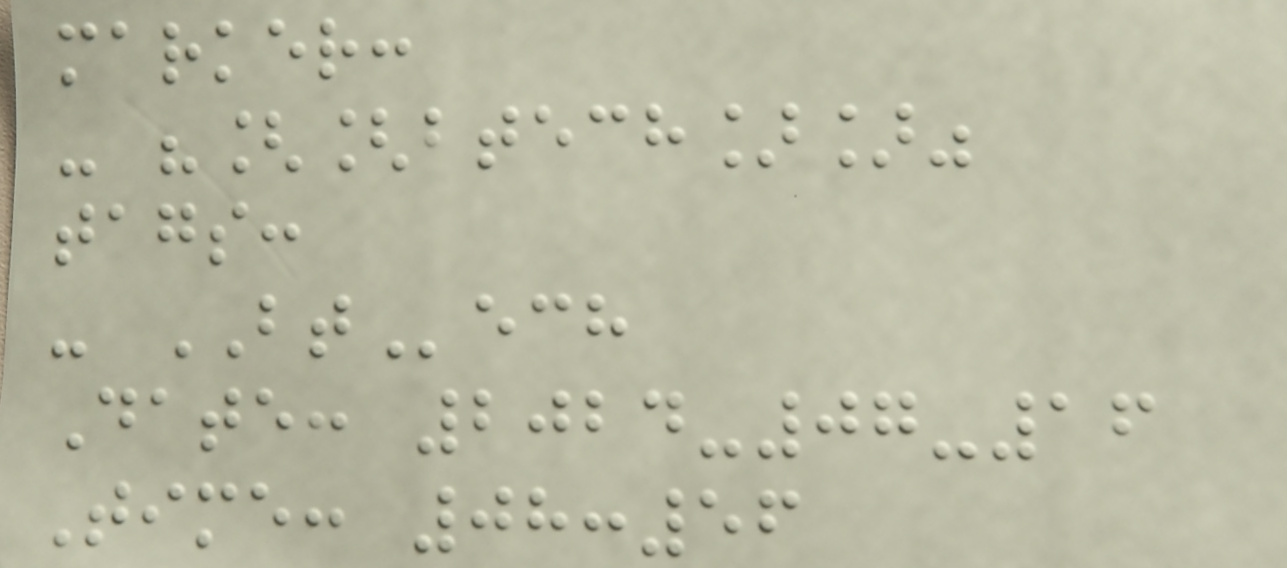marker:
- "[[btech]]"
tags:
- BTech
Date: 2024-07-16
Time: 08:56
